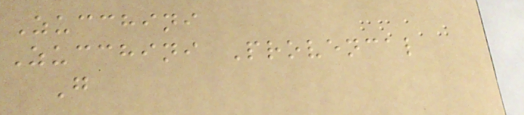Zucchini
Zucchini Provencal
G
